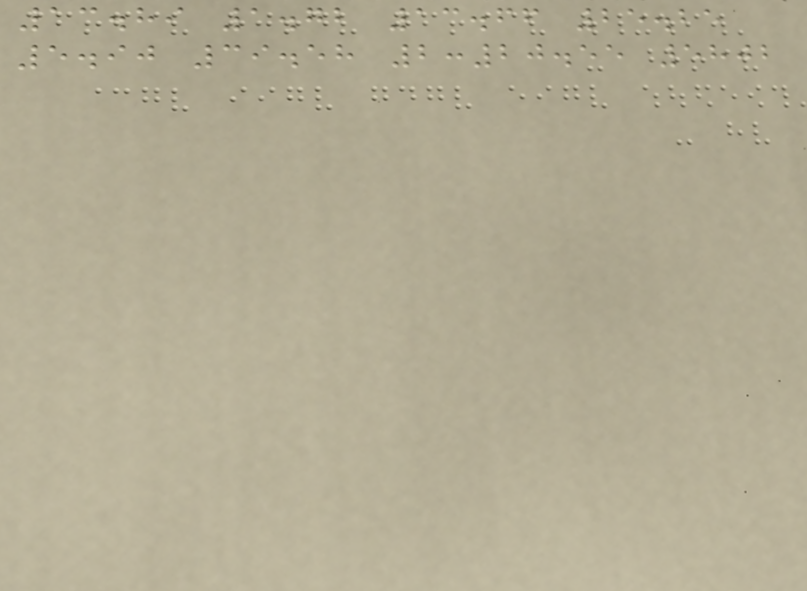13.89 1.72 13.66 25.25
5.90 39.58 2:20.55 5802
